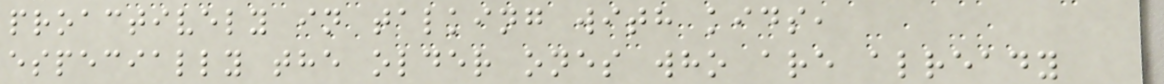proactively in talking with kids,
especially the older ones who are already
